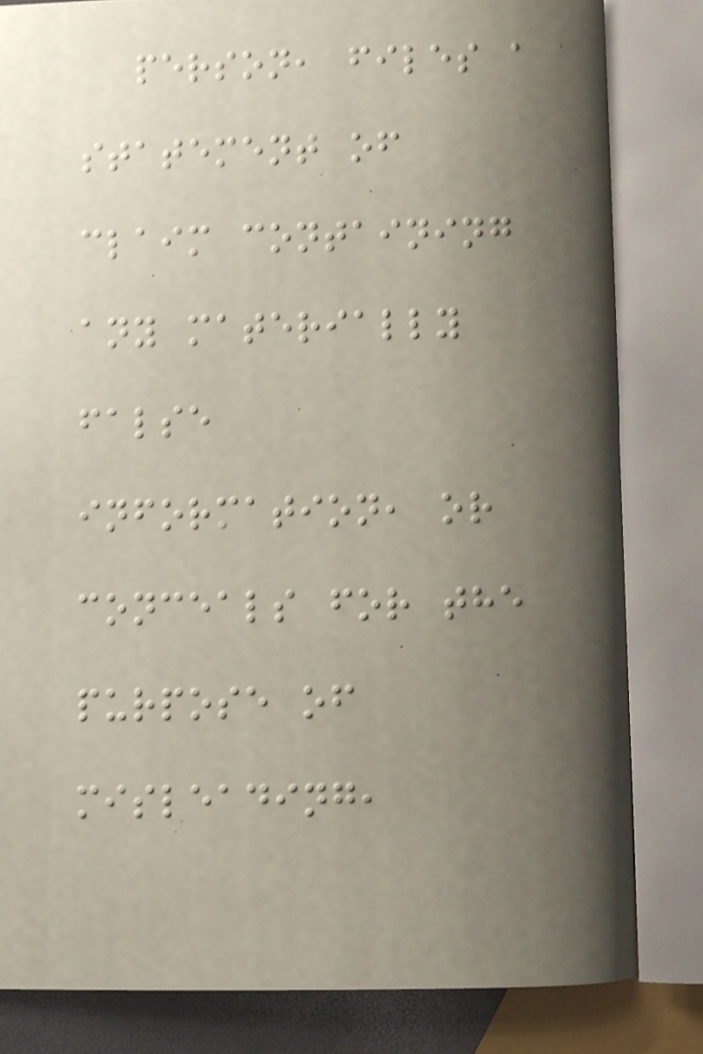person, files a
statement of
claim containing
any materially
false
information, or
conceals for the
purpose of
misleading,
